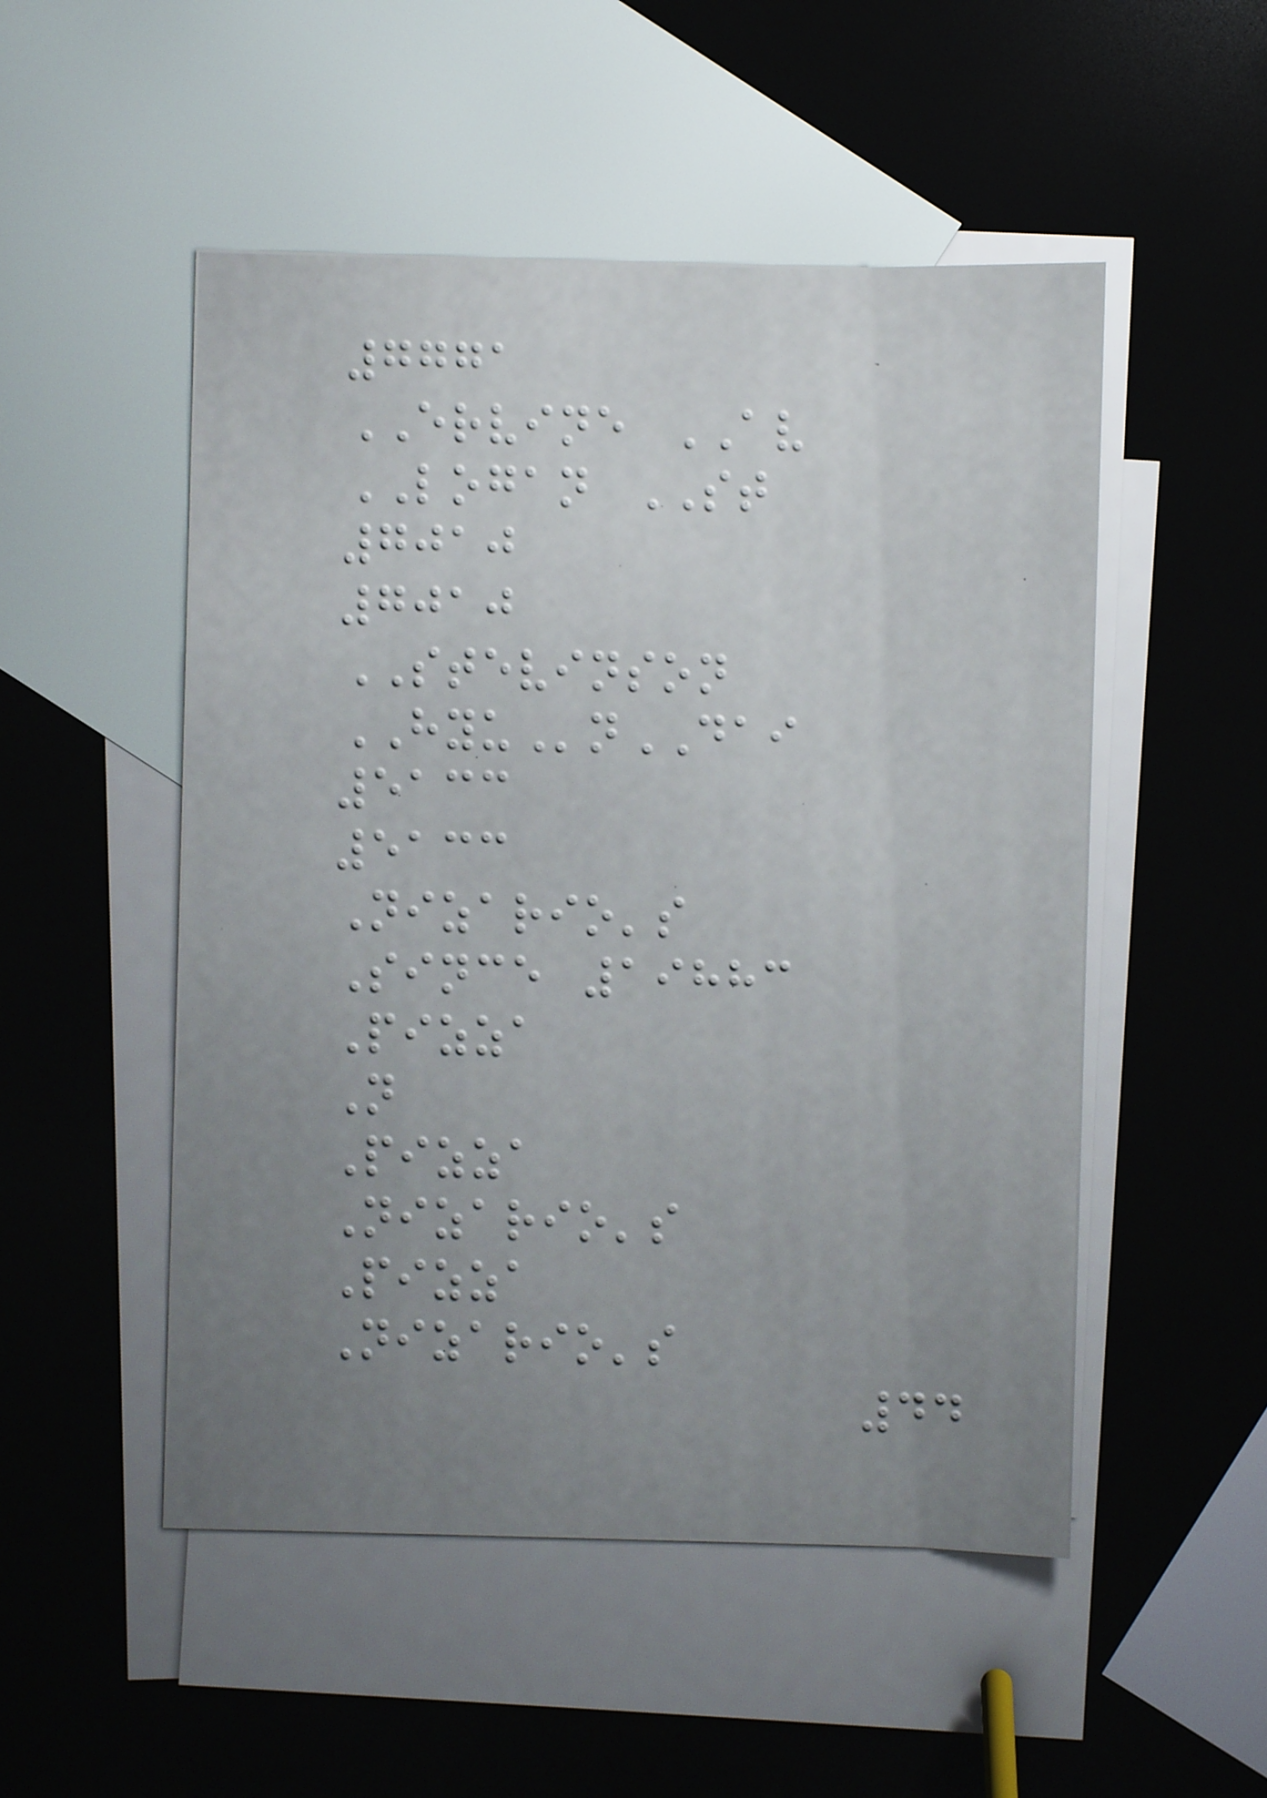7771
ERVINE AV
LOGAN ST
7010
7010
STEVINSON
HYUnDAI
5133
5133
Nizario's
Since 19883
Pizza
N
Pizza
Nizario's
Pizza
Nizario's
44
